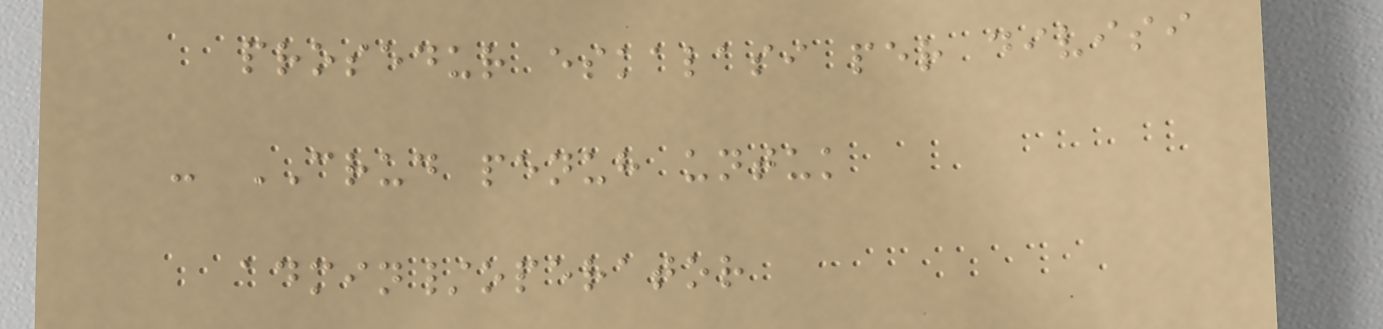prosedur eskalasi per divisi
- CRUD penuh untuk
admin/operator
